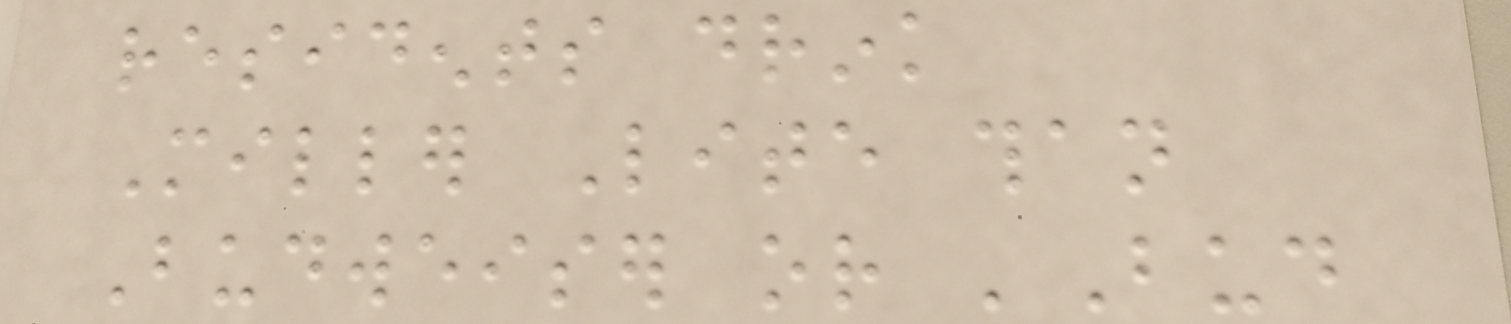residents drink
Miller Lite than
Budweiser or 'Bud
